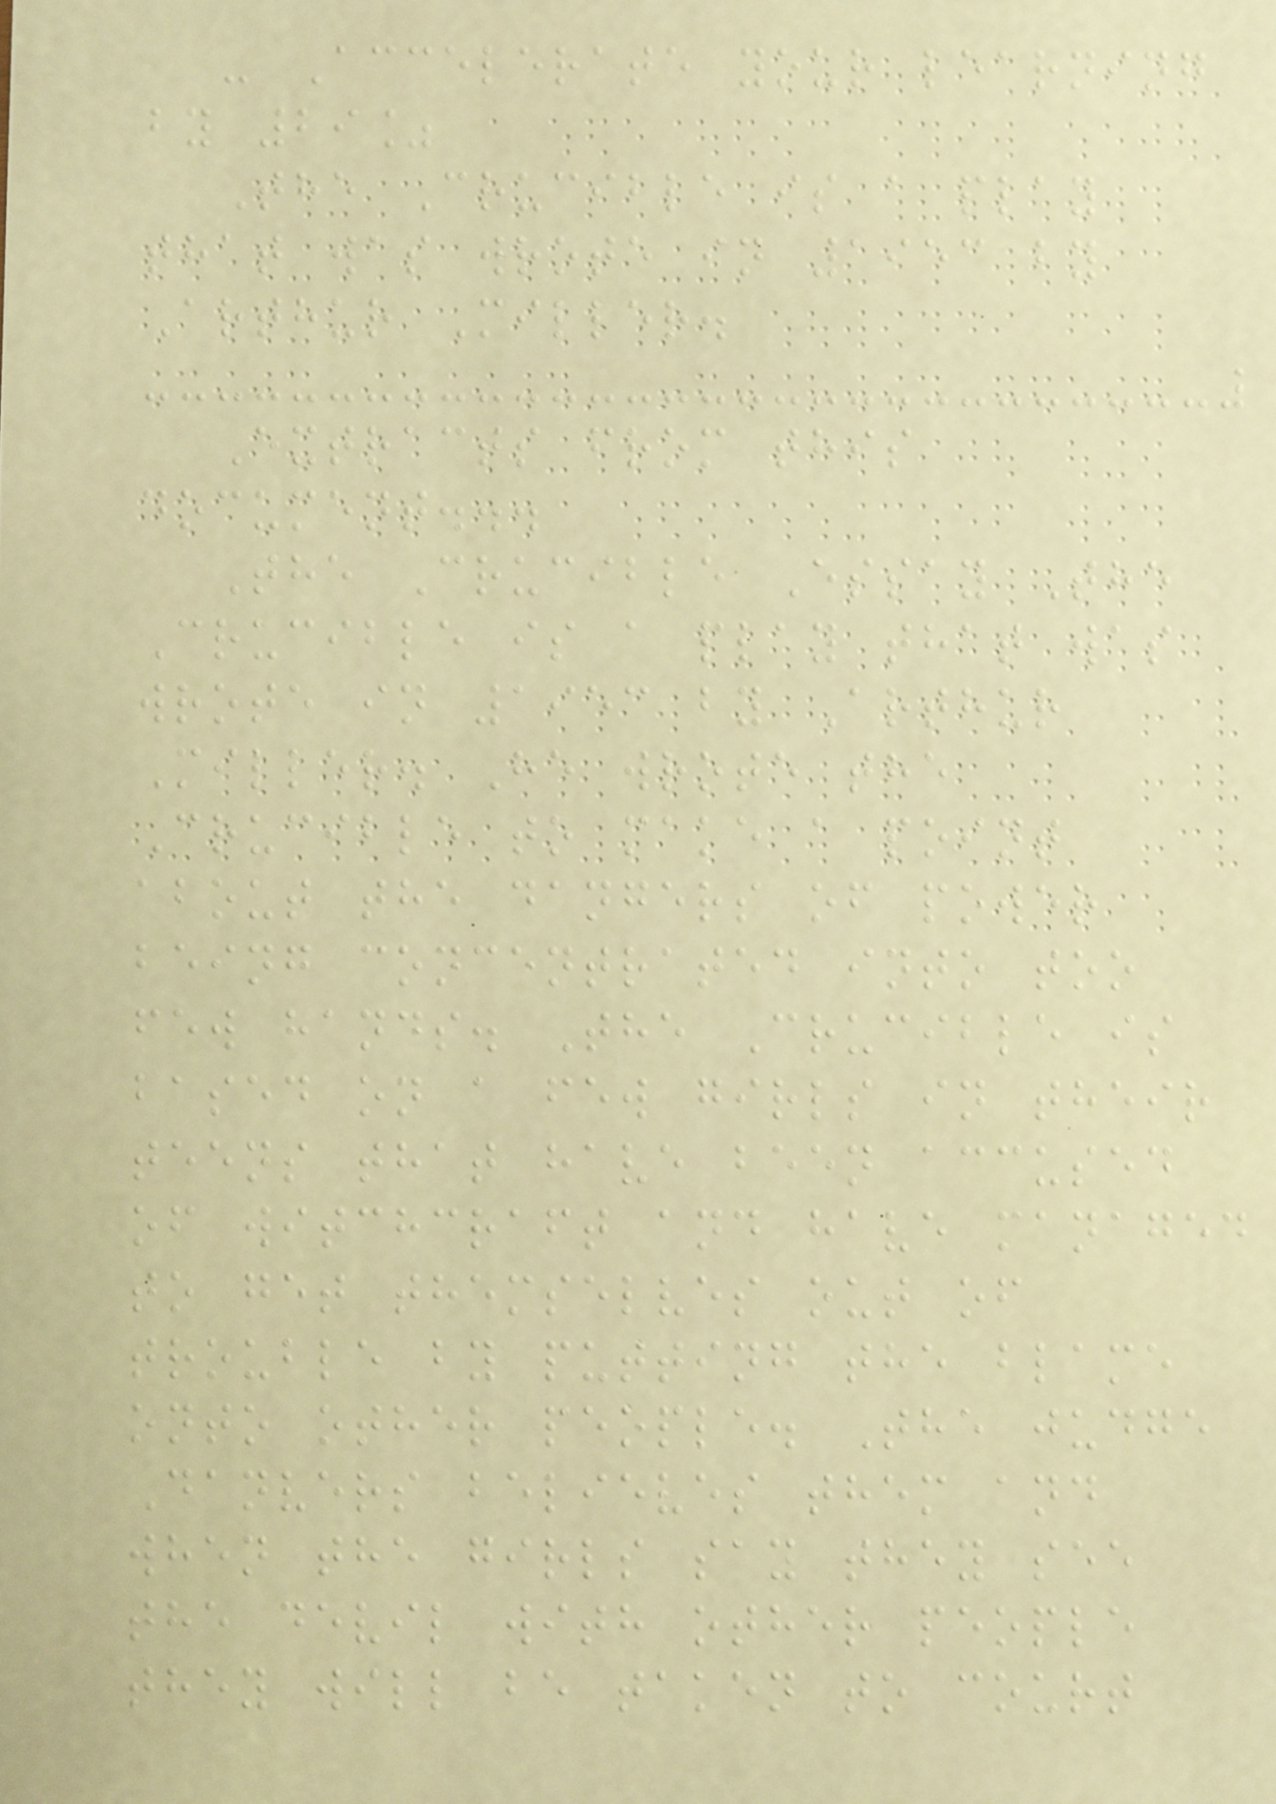- Accelerate your learning
by 29%
The Crucible is a play
that was wrote in 1953 by
Arthur Miller.
Extracts from this
document...
The Crucible Essay The
Crucible is a play that was
wrote in 1953 by Arthur
Miller. He wrote the
Crucible to make a point
about the dangers of power
being concentrated into too
few hands. The Crucible is
based on a few girls in their
teens that have been accused
of witchcraft and have managed
to get themselves out of
trouble by putting the blame
onto other people. The judge
Danvers believes them and
when the girls say they see
the devil with other people
they will be taken to court
